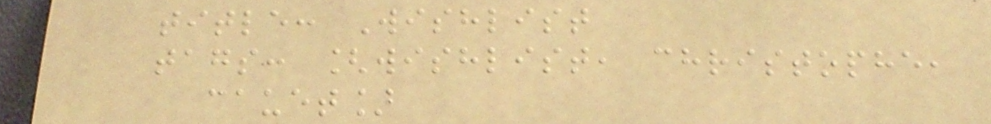title: Wishlist
tags: [wishlist, christophe,
cauet]
